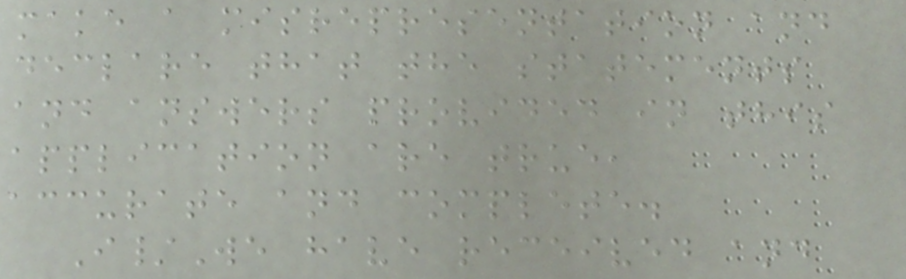make a misrepresentation and
declare that the statements
and answers provided in this
application are true,
accurate and complete.
I/We have received and
